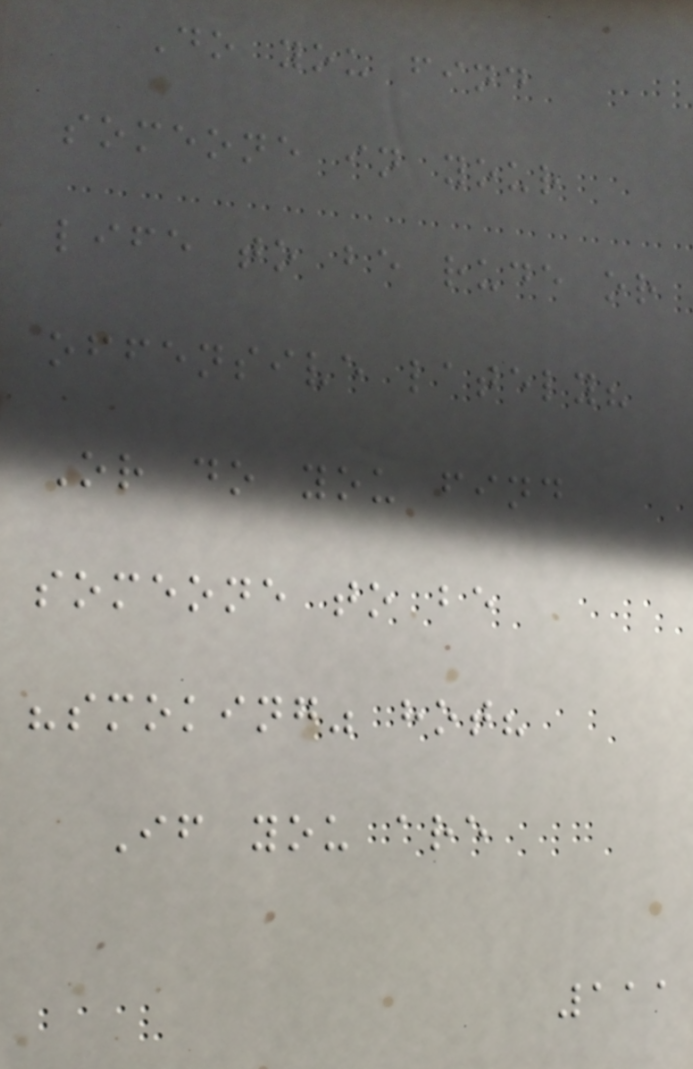Do you find
someone in your
life to be rude or
offensive lately?
Or do you find
someone to be
"smoking" hot?
If you are
111
